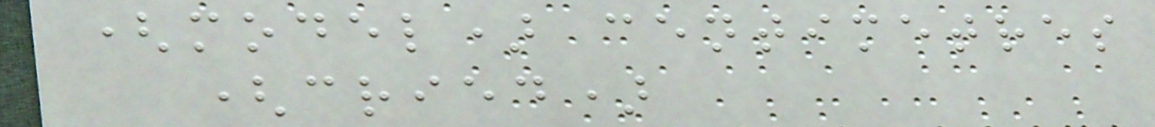(model) centimetres
(cried)
